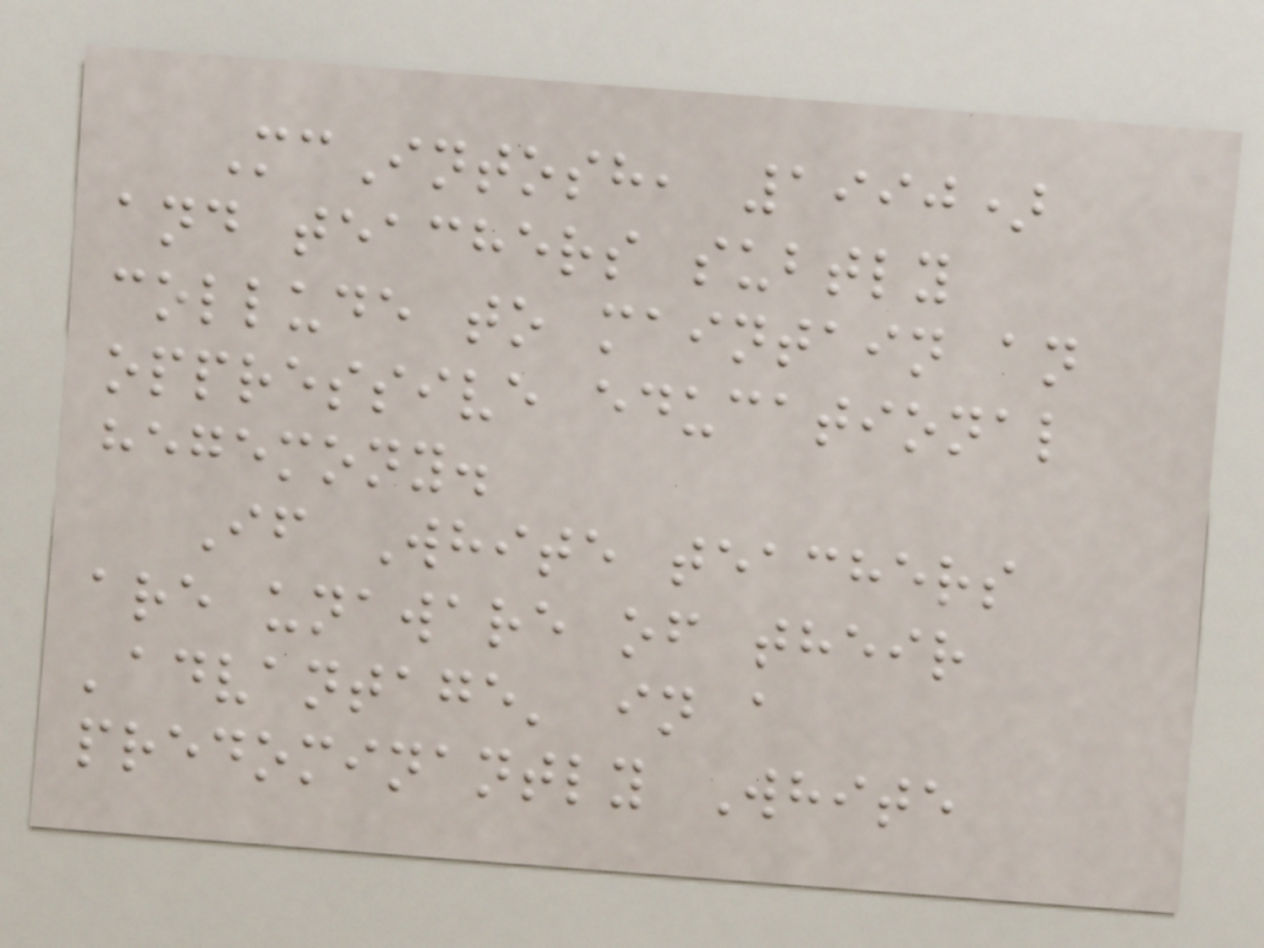McIntosh, 1990)
and teachers subtly
collude to maintain an
oppressive educational
hegemony.
If White teachers
are unaware of their
'advantage' in a
predominantly White
